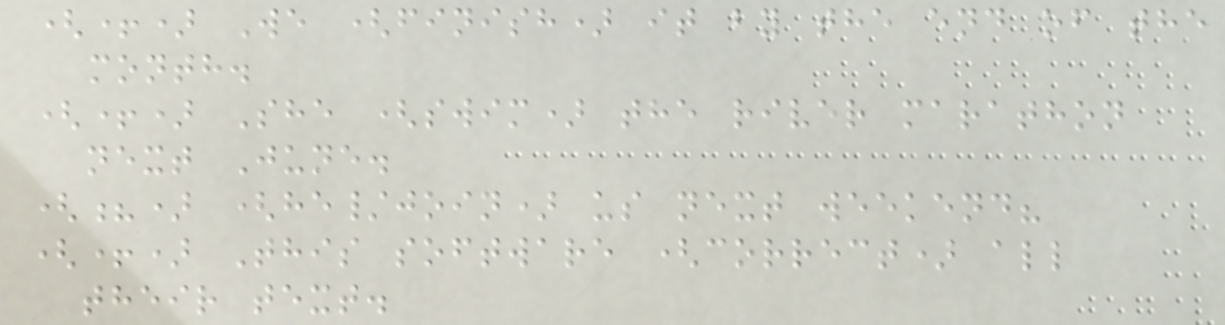(+) We (finish) it by the end of the
month.
(+) She (swim) the river marathon
next June.
(?) (he/join) us next weekend?
(+) This software (correct) all
their text.
